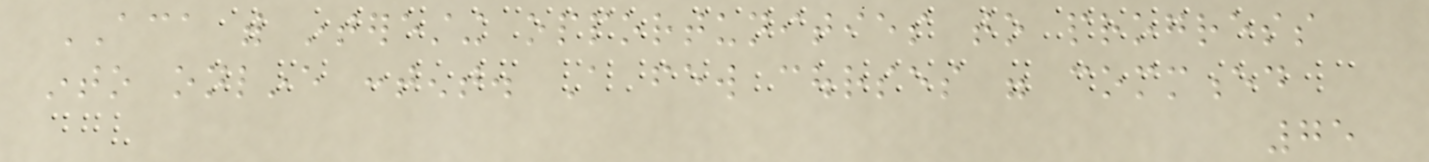ACA with interesting opportunities to progress
into online content. A few courses were commenced
75
